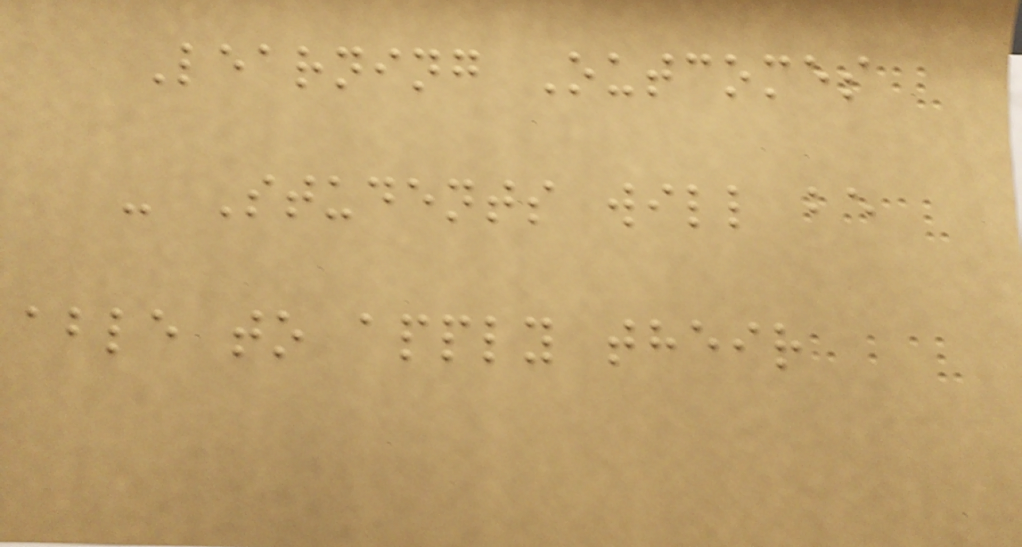Learning Outcomes
- Students will be
able to apply their
